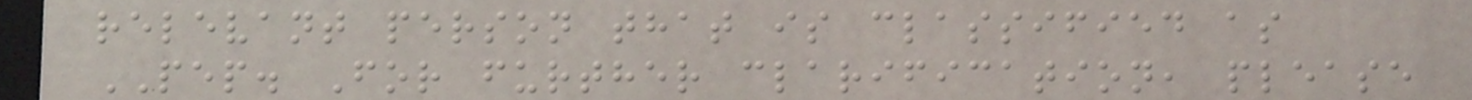relevant person that is classified as
PEP. For further clarification, please
